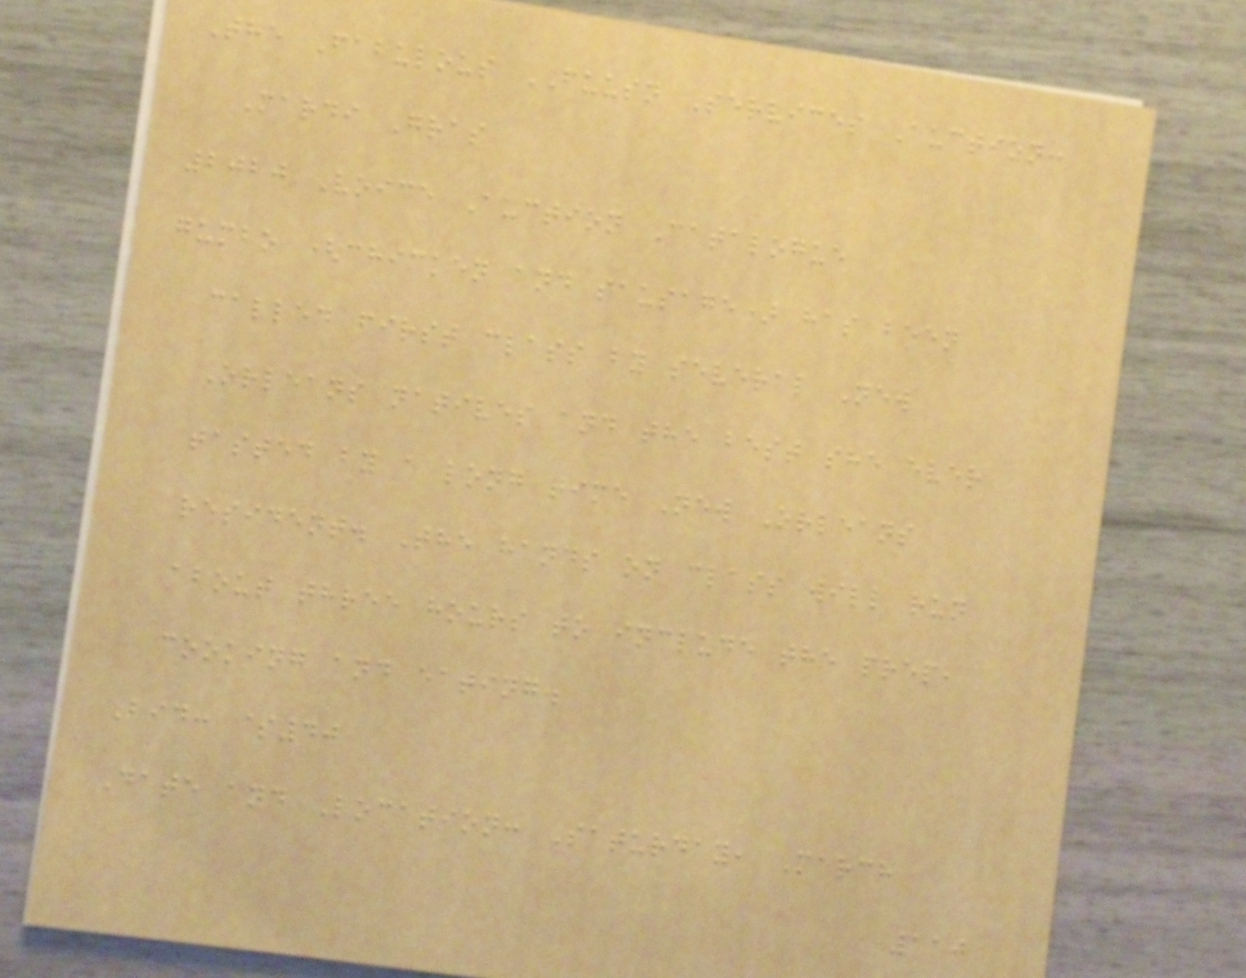The Fabulous FUUSN Services Auction:
Mardi Gras
2020 Voice Auction Catalogue
gumbo (chicken and sausage) has been
called first class by several New
Orleans natives and the best she ever
tasted by a long time New Orleans
resident. The hands on class will run
about three hours to include the prep,
cooking and eating.
Bid: $40
Date and Location: Saturday, March
110
